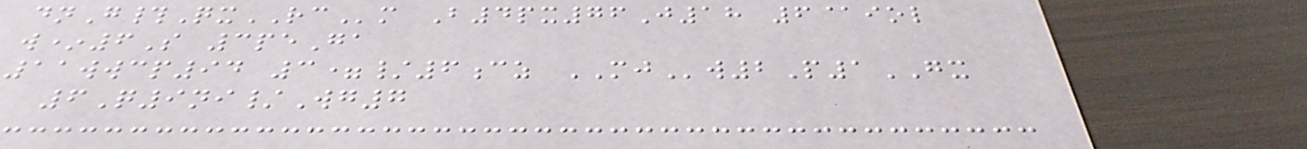dnG#QxRCm B4px76J18 6@iol
w*6S 3peGa
11wwcp94 3=/6cz MJw2P1GX
6Q9ni/Wg7
